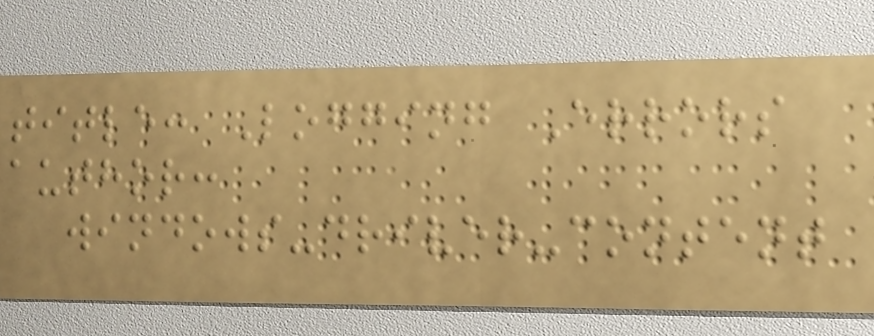title: Logging Errors
author:
windows-driver-content
